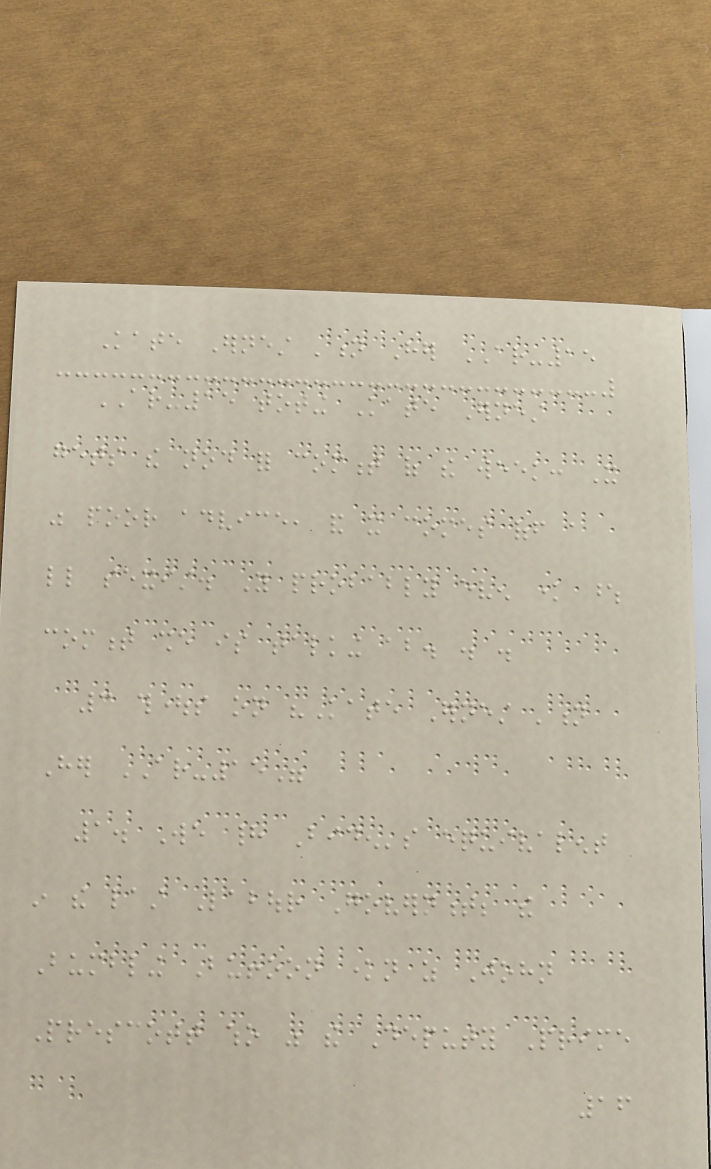Kate Ernest 'n Her AR-15
AR-15 toting Kate Ernest
gets the nod for comment of the week: It
was poor advice, and it comes off a
little sexist. You probably even know whose
comment she is talking about. . .
3 thoughts on "Kate Ernest 'n
Her AR-15"
1. We had Biden's equivalent
in the last Labour Government; the
Bumbling Buffoon known as John
Prescott who was the Deputy Prime
16
